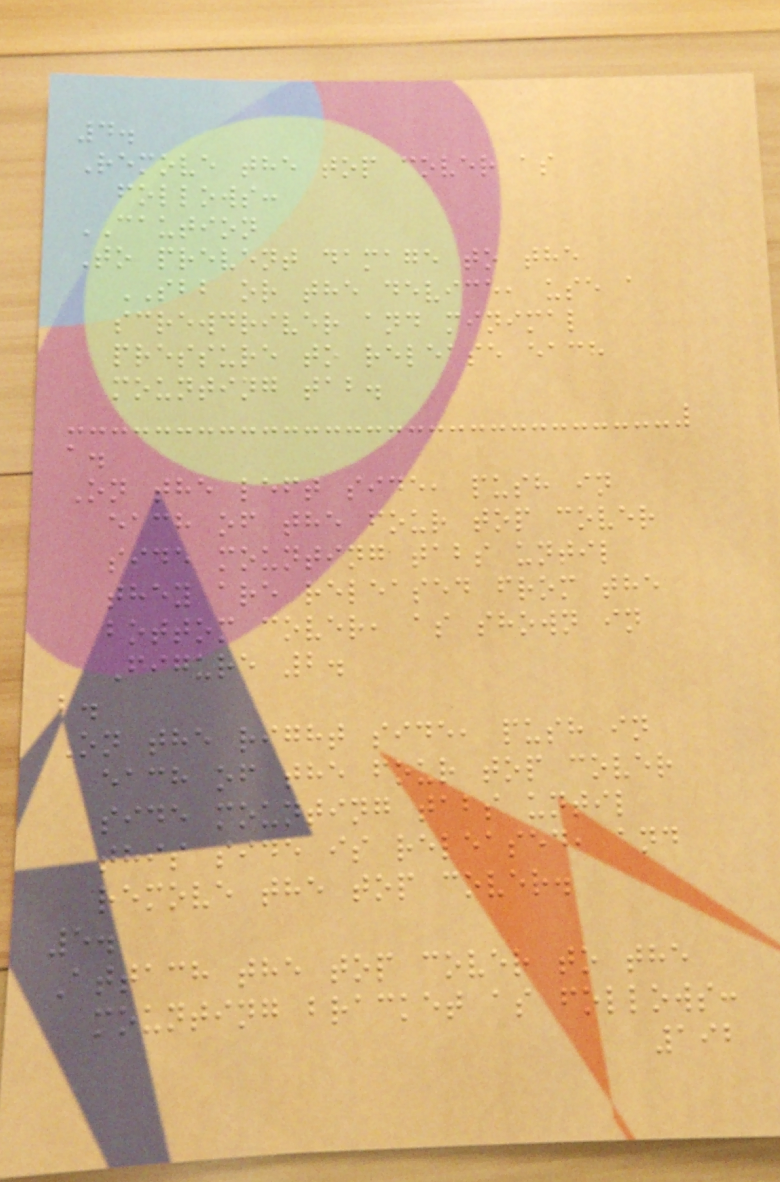4.
Remove the top cover as
follows:
CAUTION
To prevent damage to the
SBB or the device, use a
screwdriver and minimal
pressure to release each
mounting tab.
a.
On the left side, push in
each of the four top cover
side mounting tabs until
they are released from the
bottom cover, as shown in
Figure 2.
b.
On the right side, push in
each of the four top cover
side mounting tabs until
this side is released, and
remove the top cover.
5.
Attach the top cover to the
mounting bracket as follows:
192
